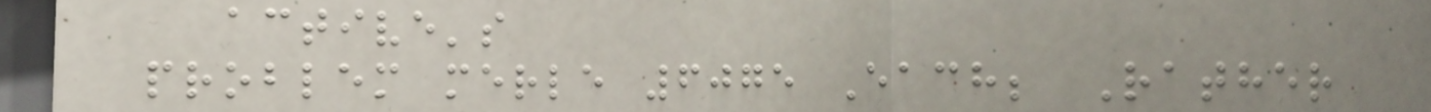active's
problem merle 6075 Each; Rather
